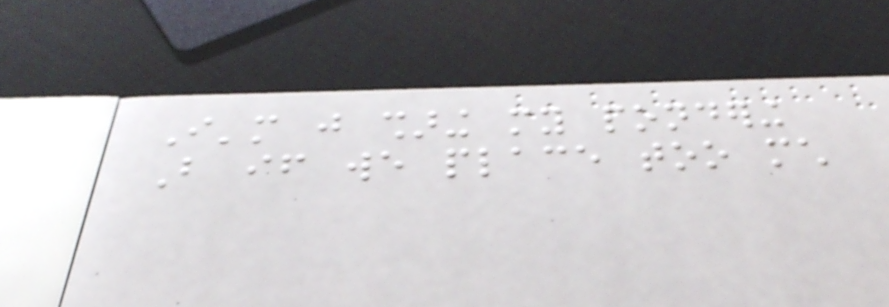I'm just sharing my pondering
But if we place too much
